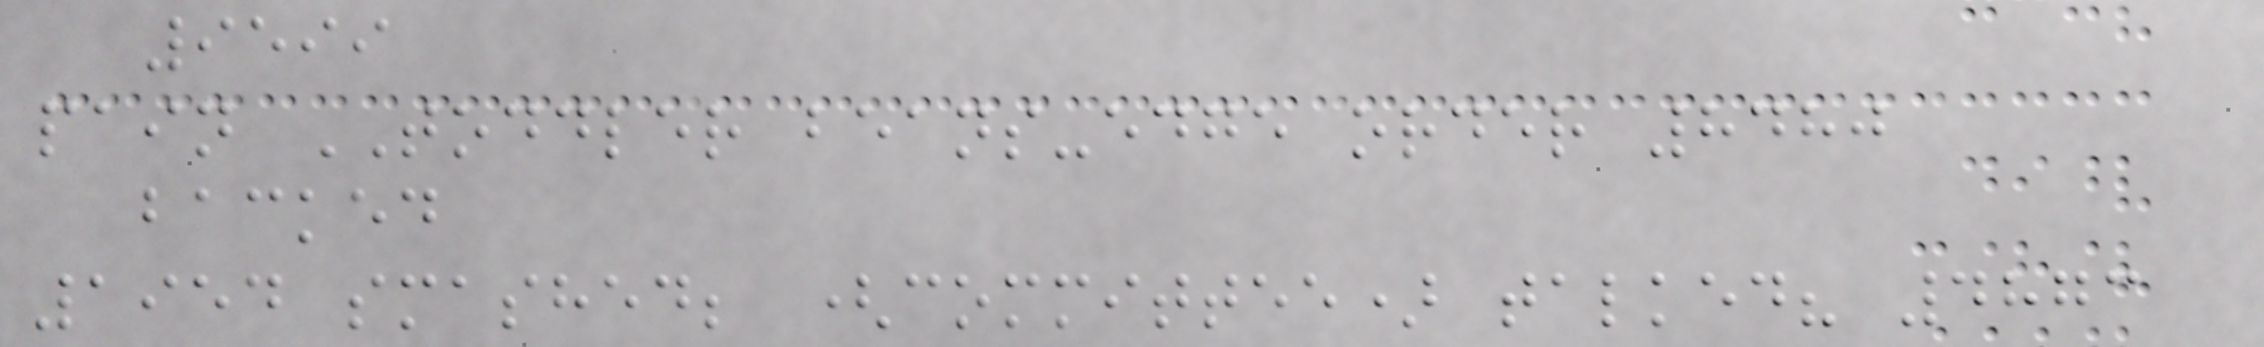9599
pain TODDLER beans-edge order 8480
backed
1954 smashed; (committee) talked? 4873
